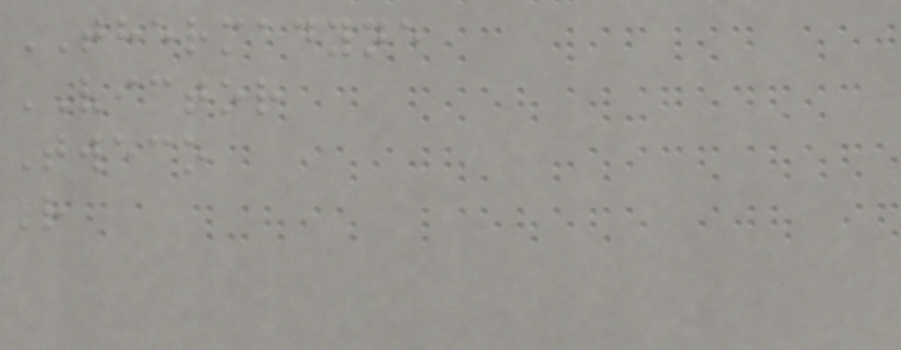THERMADYNE
VICTOR
Tweco
R
